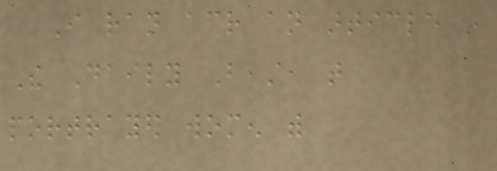I ran across an article in
The Daily Beast, that
portrayed women with
